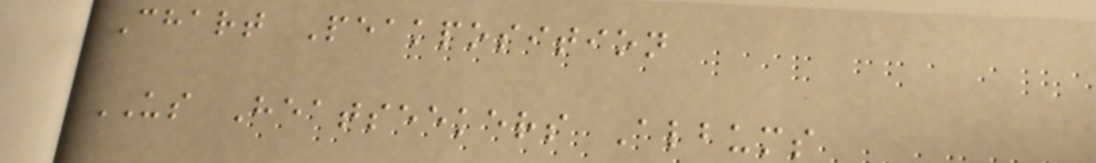Chart Peakposition
US Heatseekers Albums
